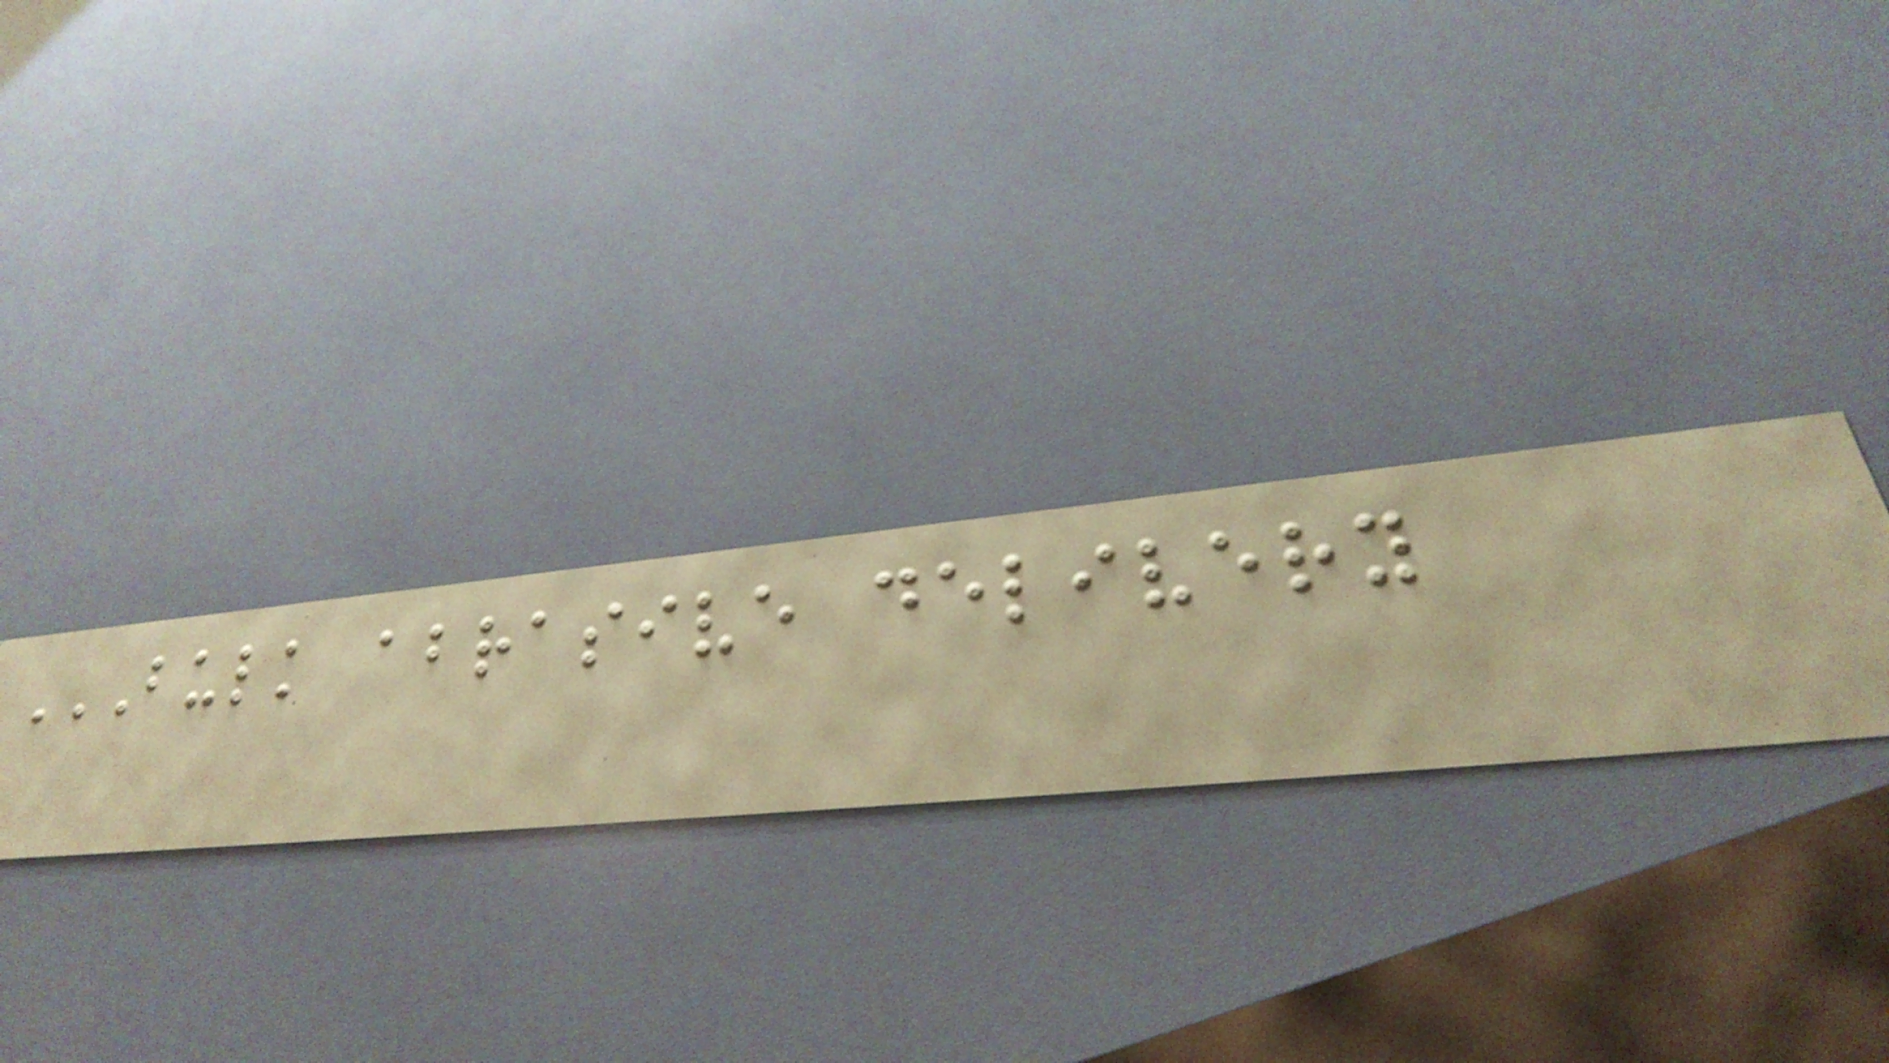BULK ABRASIVE DELIVERY
